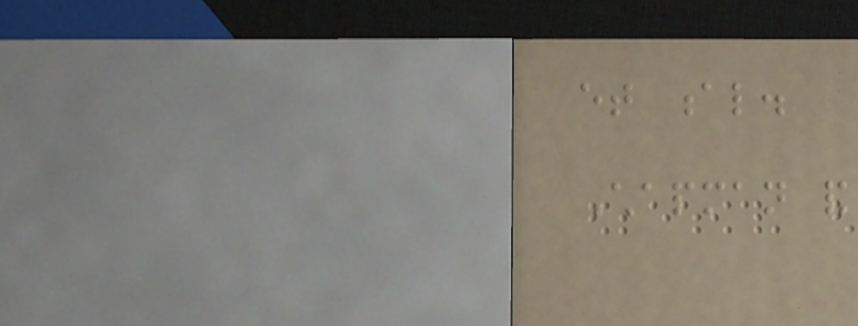et al.
Chapman and
